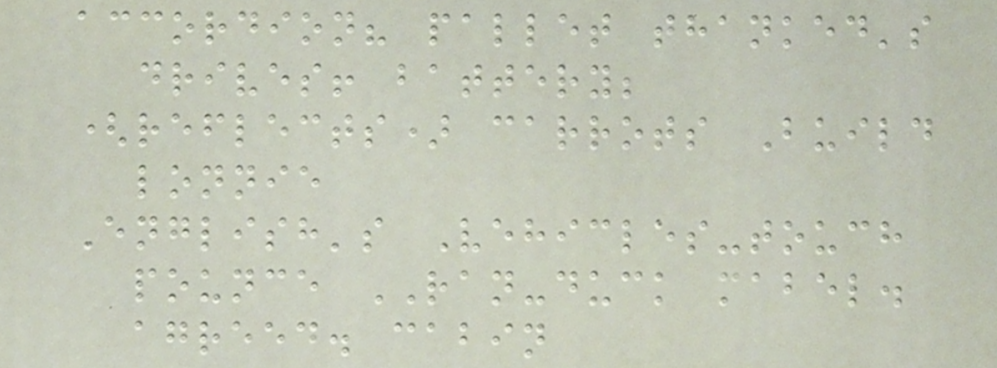accordion? pallet thanked's
drives! battery;
(reflects) carrots Build
lonnie
English's Vehicles-touch
pounce RAN-duck mabel.
agreed. cabin
